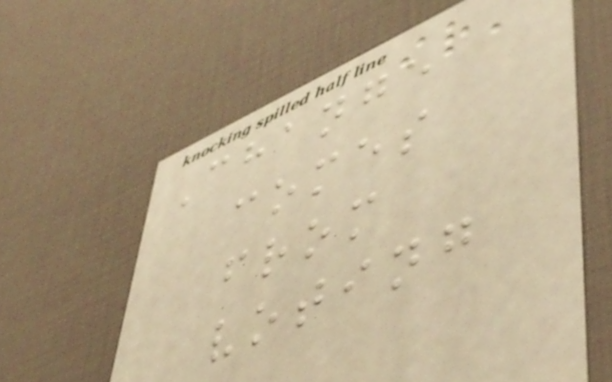Change
comes
from
voting
